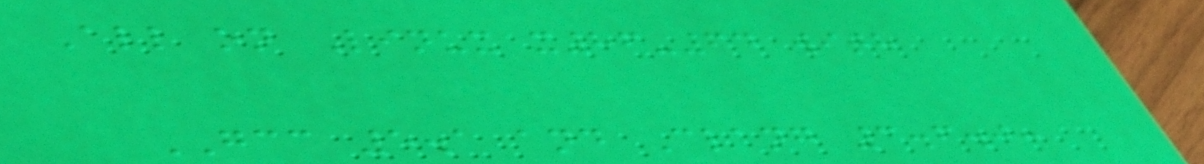All on Linux x86-64 with
GCC 5.1 and Clang 3.6.0:
